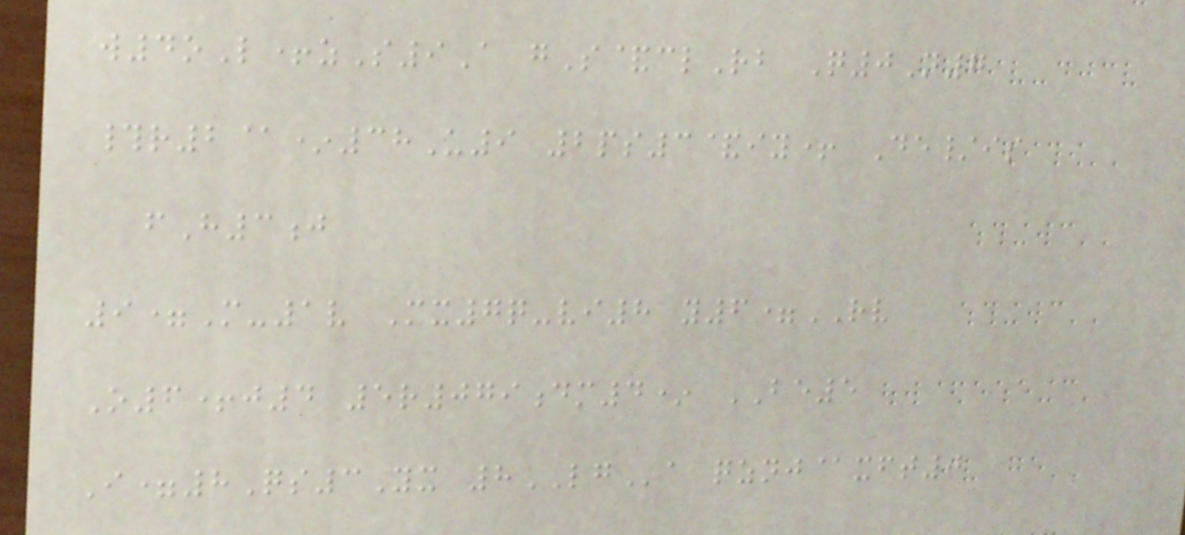w4oL+zS9A gS&clRb Q0N7
#r2@*38U9 2ps3&iy+ De/is
fH3j
9=M-1v Mx7q-vi8 y6=RV
O6+j4 5r079dm4* BE5
I=8Qs3Yx 8LGa qznj@xft0
